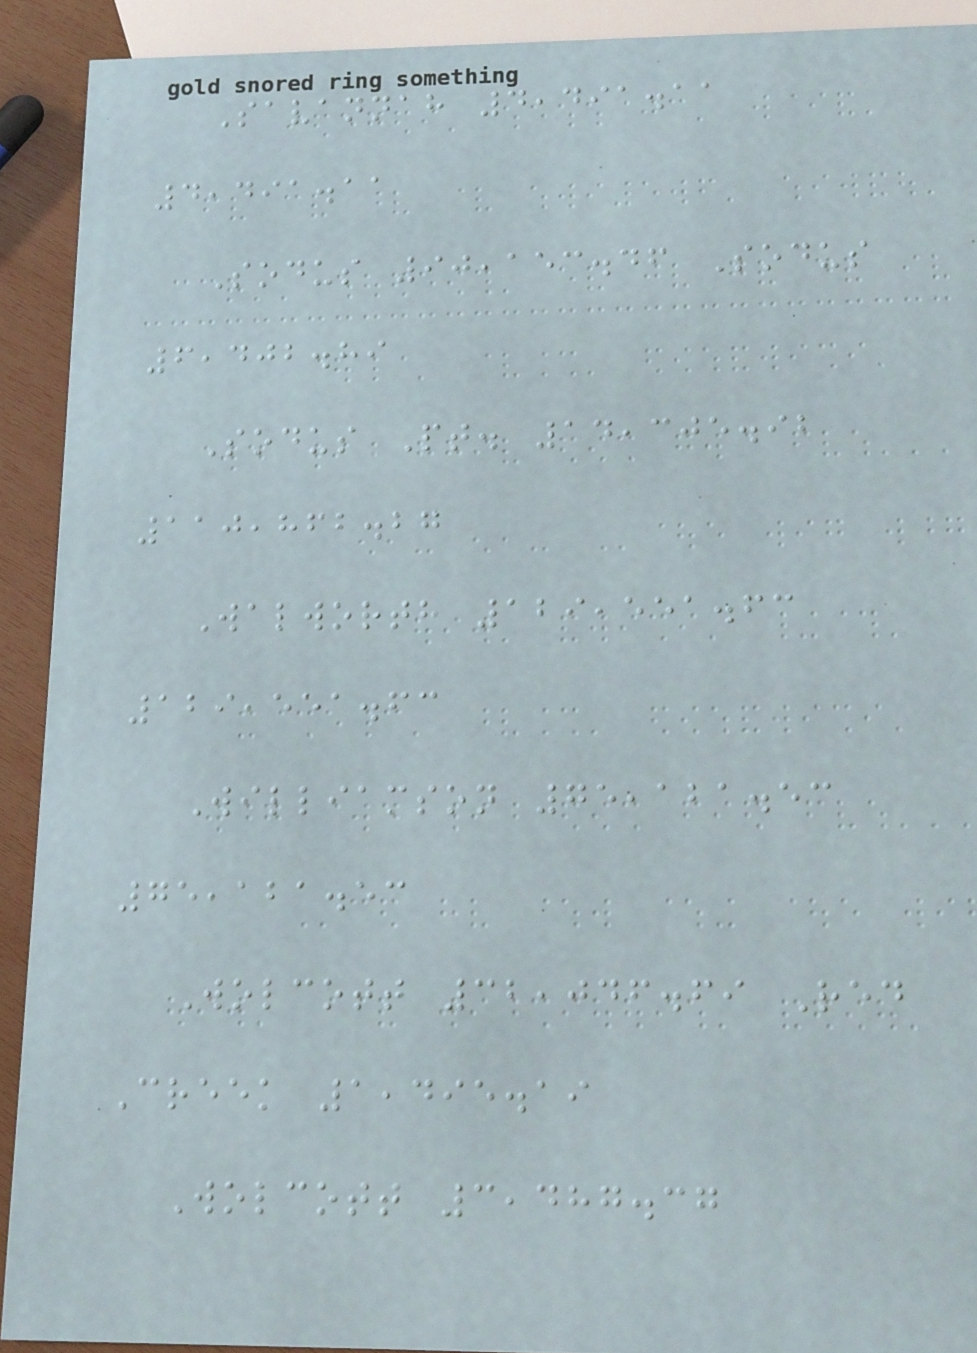Savannah 4,491.11
4,491.11
Sodus 90,153.46 Sodus
6,402.89
Sodus Pt. 14,305.92
110,862.27
Walworth 129,551.63
129,551.63
Williamson 75,121.53
75,121.53
Wolcott 32,046.69 Red
Creek 1,495.19
Wolcott 3,487.37
